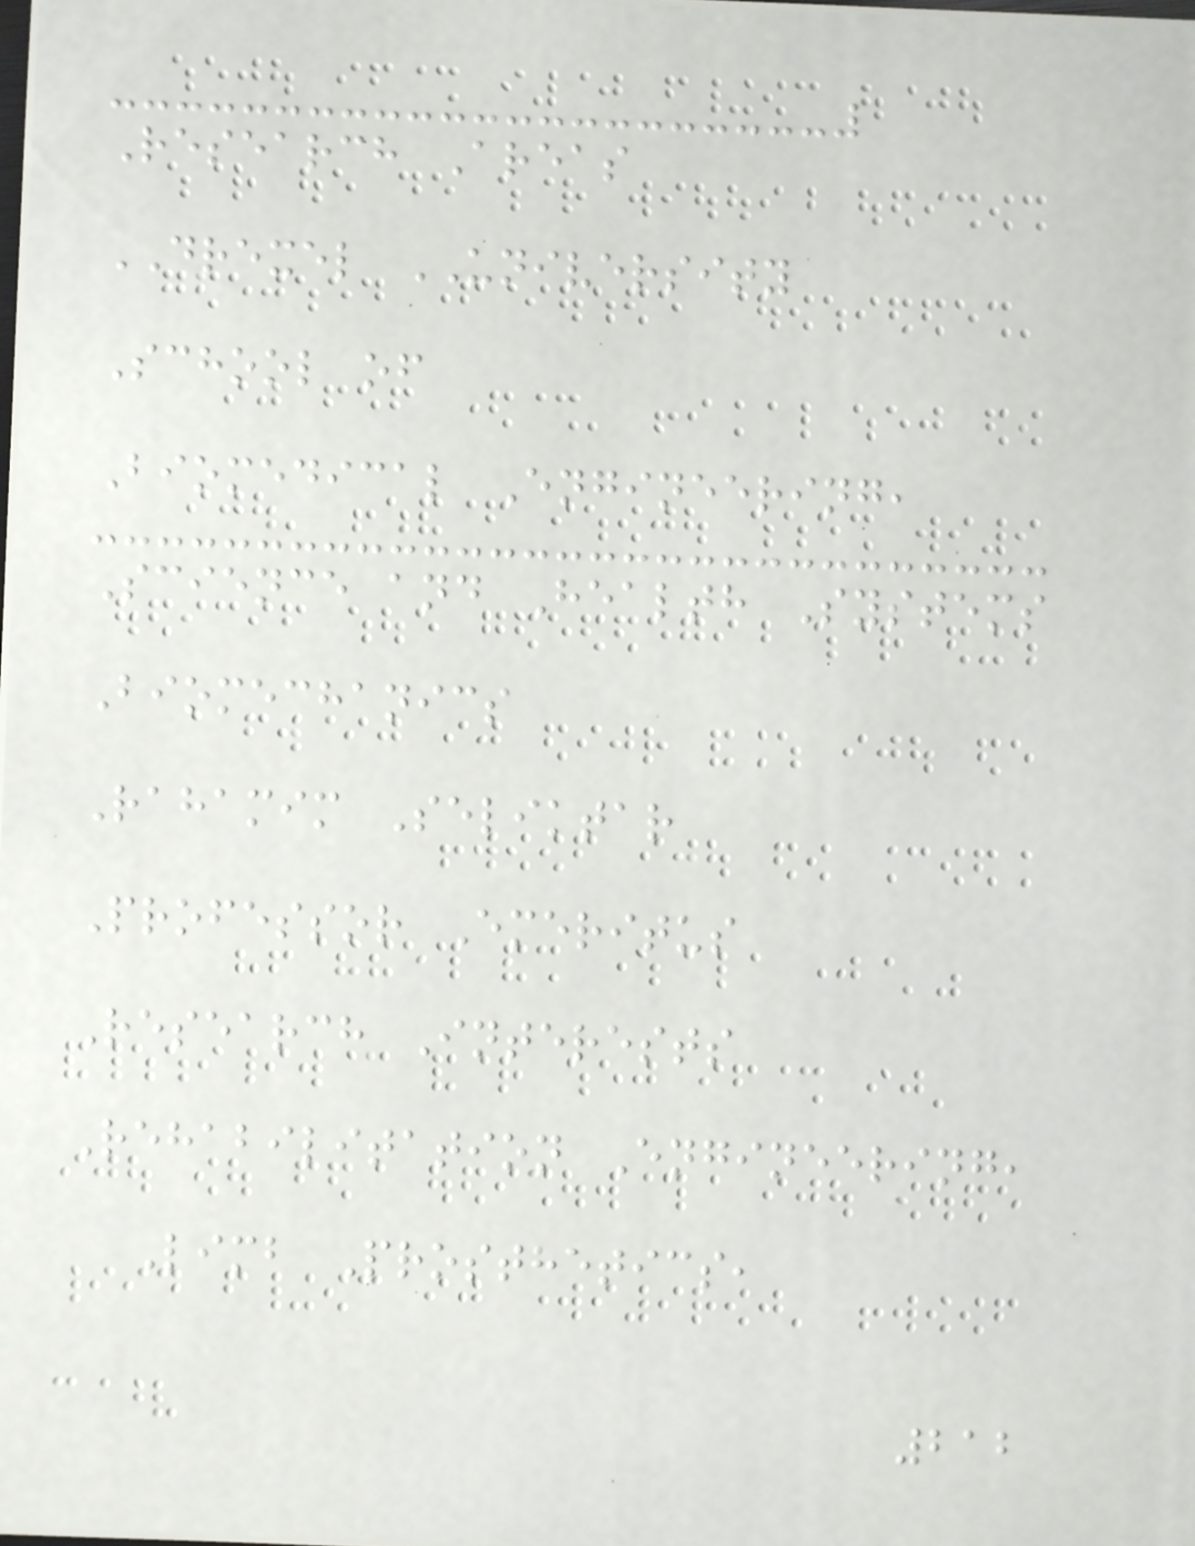Research Areas
DREXEL UNIVERSITY
School of
Biomedical Engineering,
Science and Health Systems
Biomechanics
Rahamim Seliktar
Professor Emeritus
Research Interests
Rehabilitation Engineering,
Limb Prosthetics,
212
